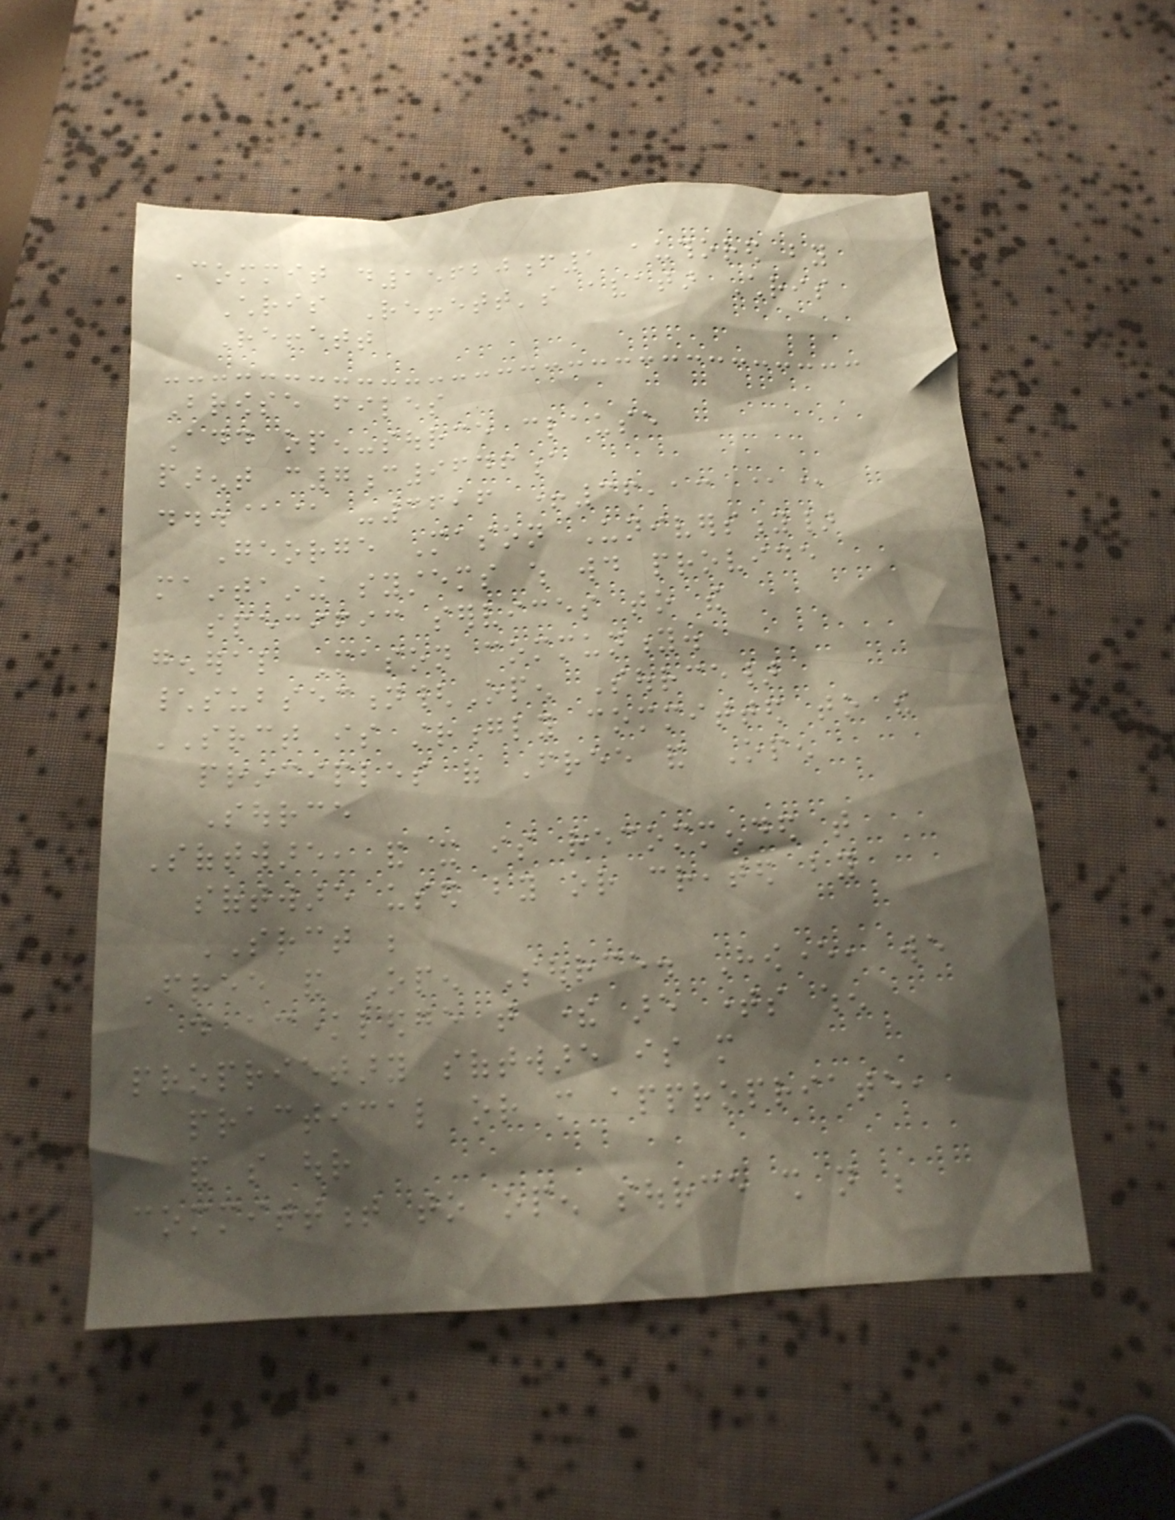Commit d15620f1 authored by
Chris Reffett's avatar Chris
Reffett
Browse files
Add open-source clause
parent c7c9646a
...@@ -36,6 +36,13 @@
George Mason University}
maintaining systems which would provide
specific services to the
general Mason community.
\subsection{Open Source}
SRCT is strongly committed to the
principles of Free and Open
Source
Software, and it is recommended that
software used by or created by
SRCT be
Free and Open Source. However, we
do acknowledge that there are times when
proprietary software is more
practical or more appropriate,
and so our
committment to open source shall not be
